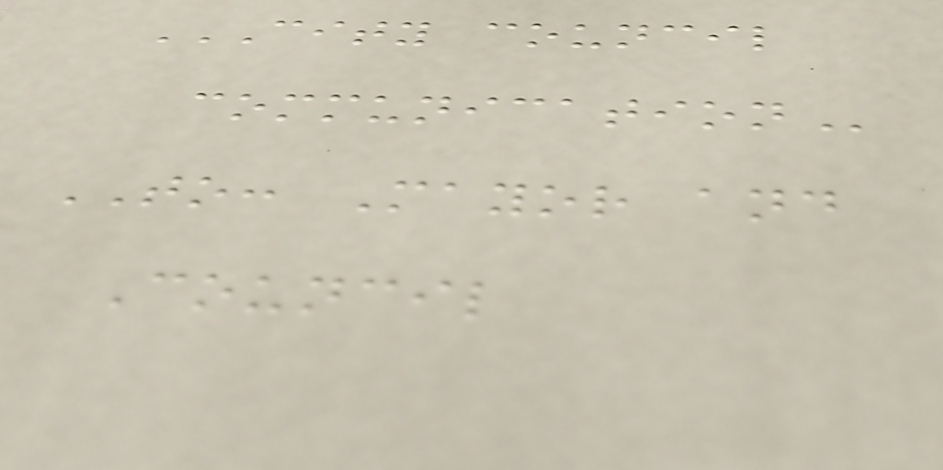CITY COUNCIL
COMMUNICATION
TO: Mayor and
Council
